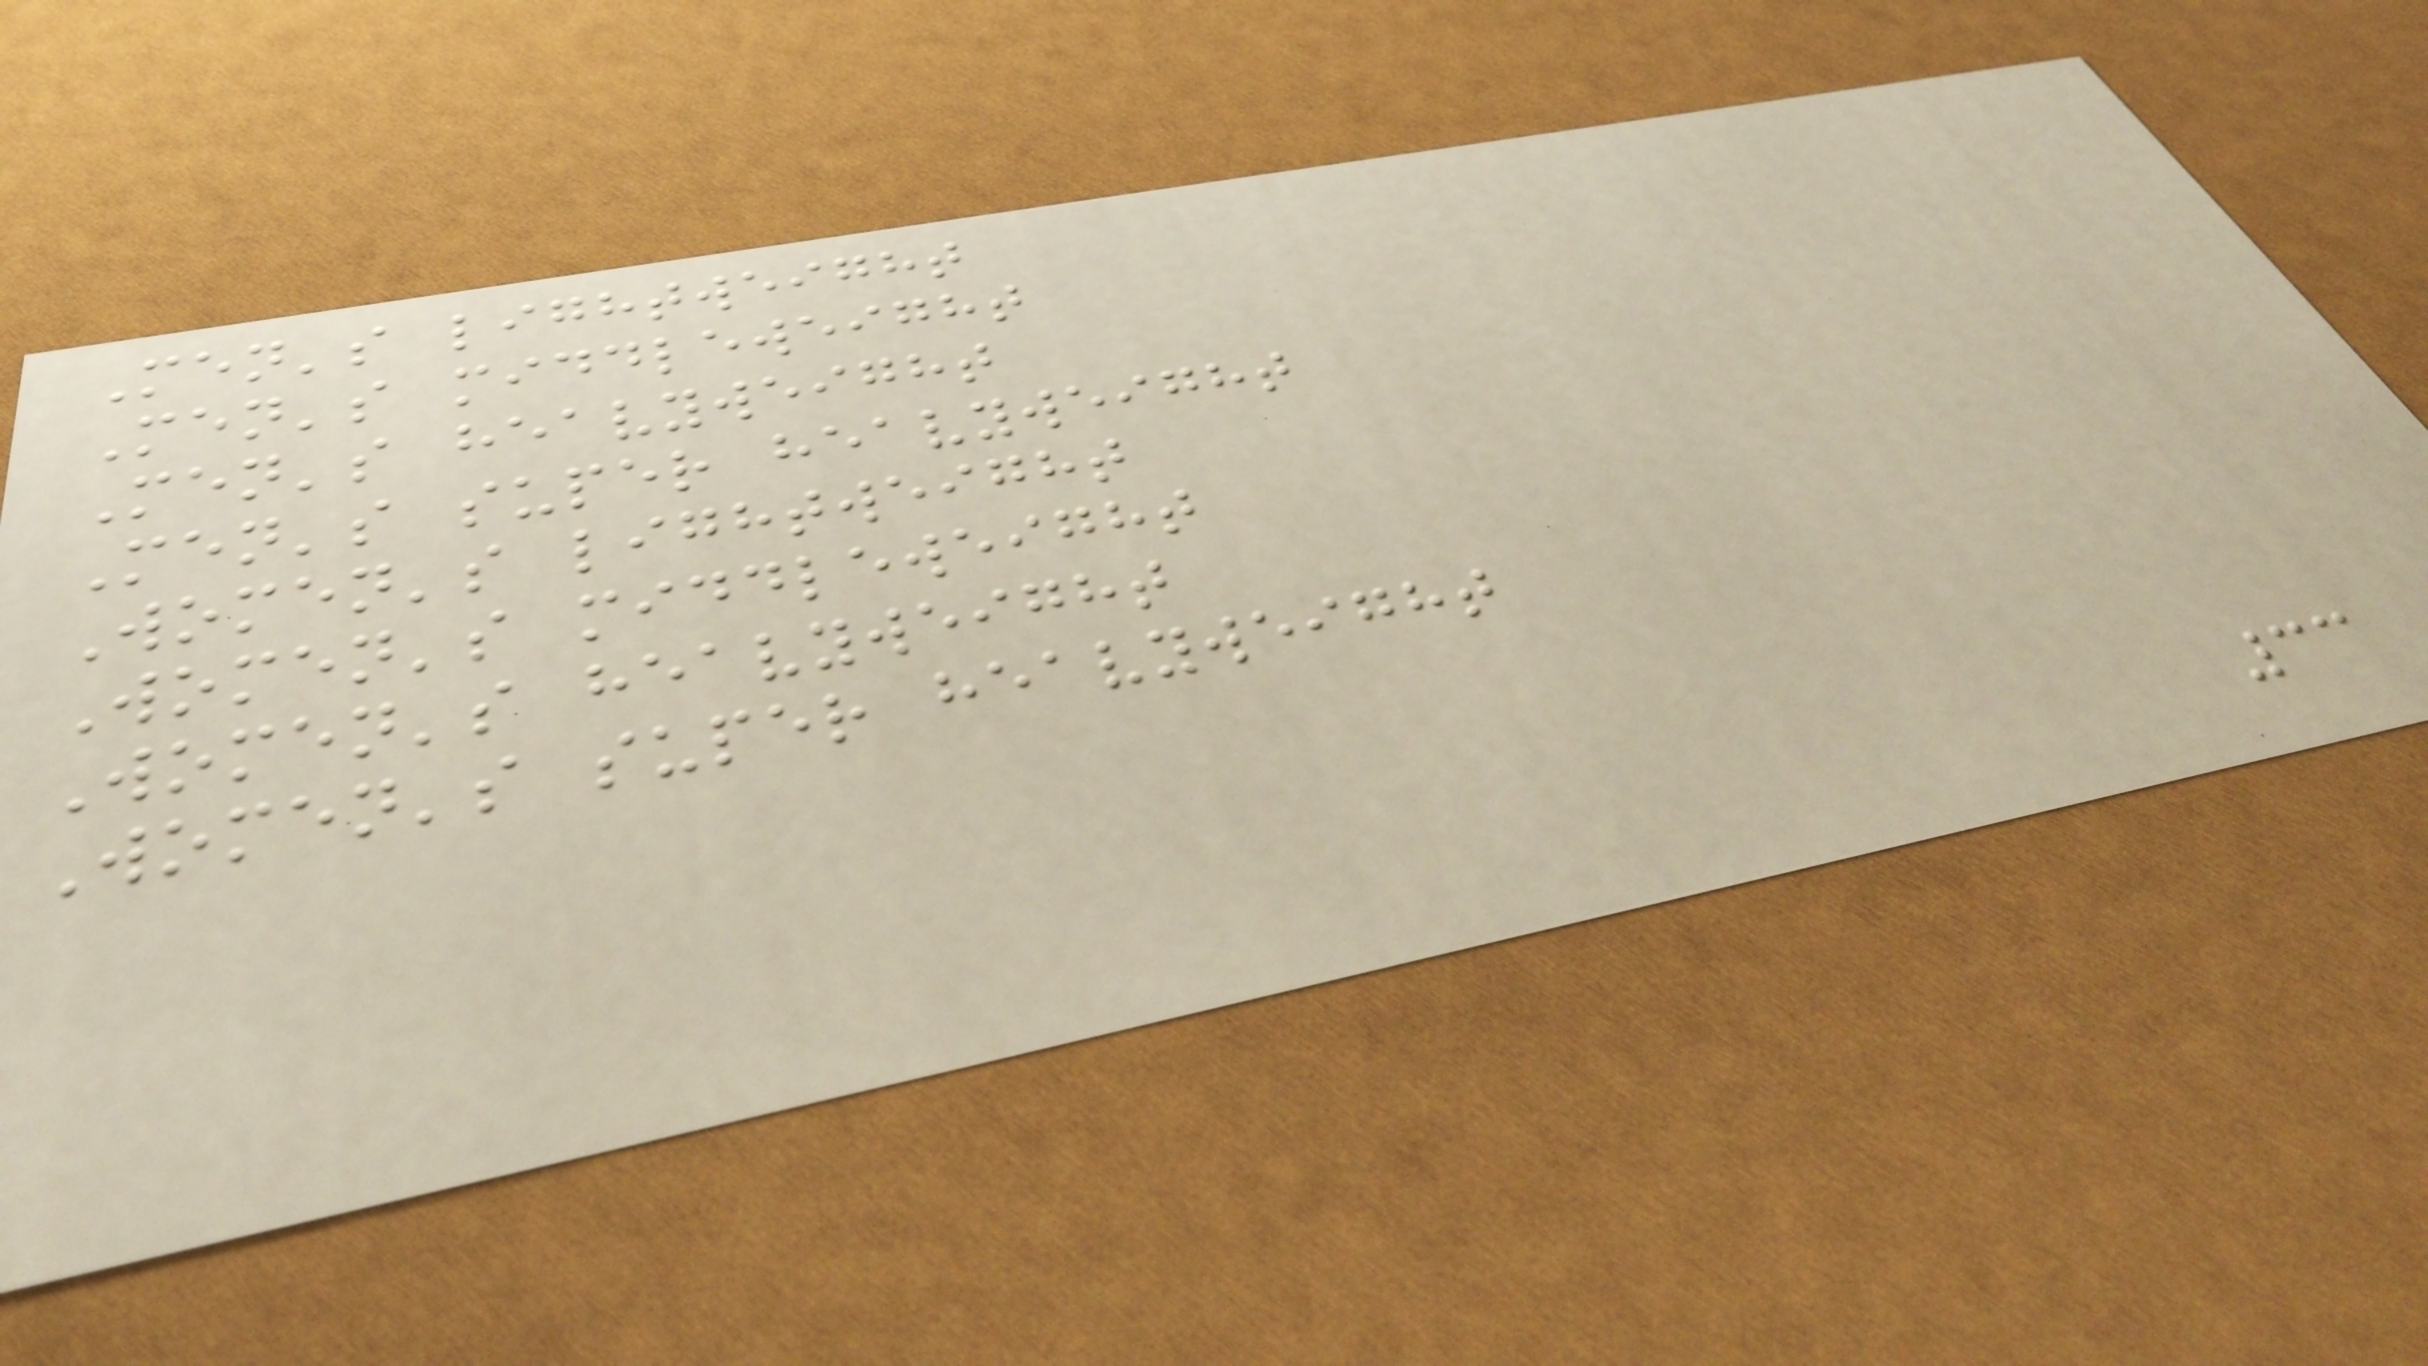Men's lightweight
Men's middleweight
Men's heavyweight
Men's super heavyweight
Women's lightweight
Women's middleweight
Women's heavyweight
Women's super heavyweight
33
